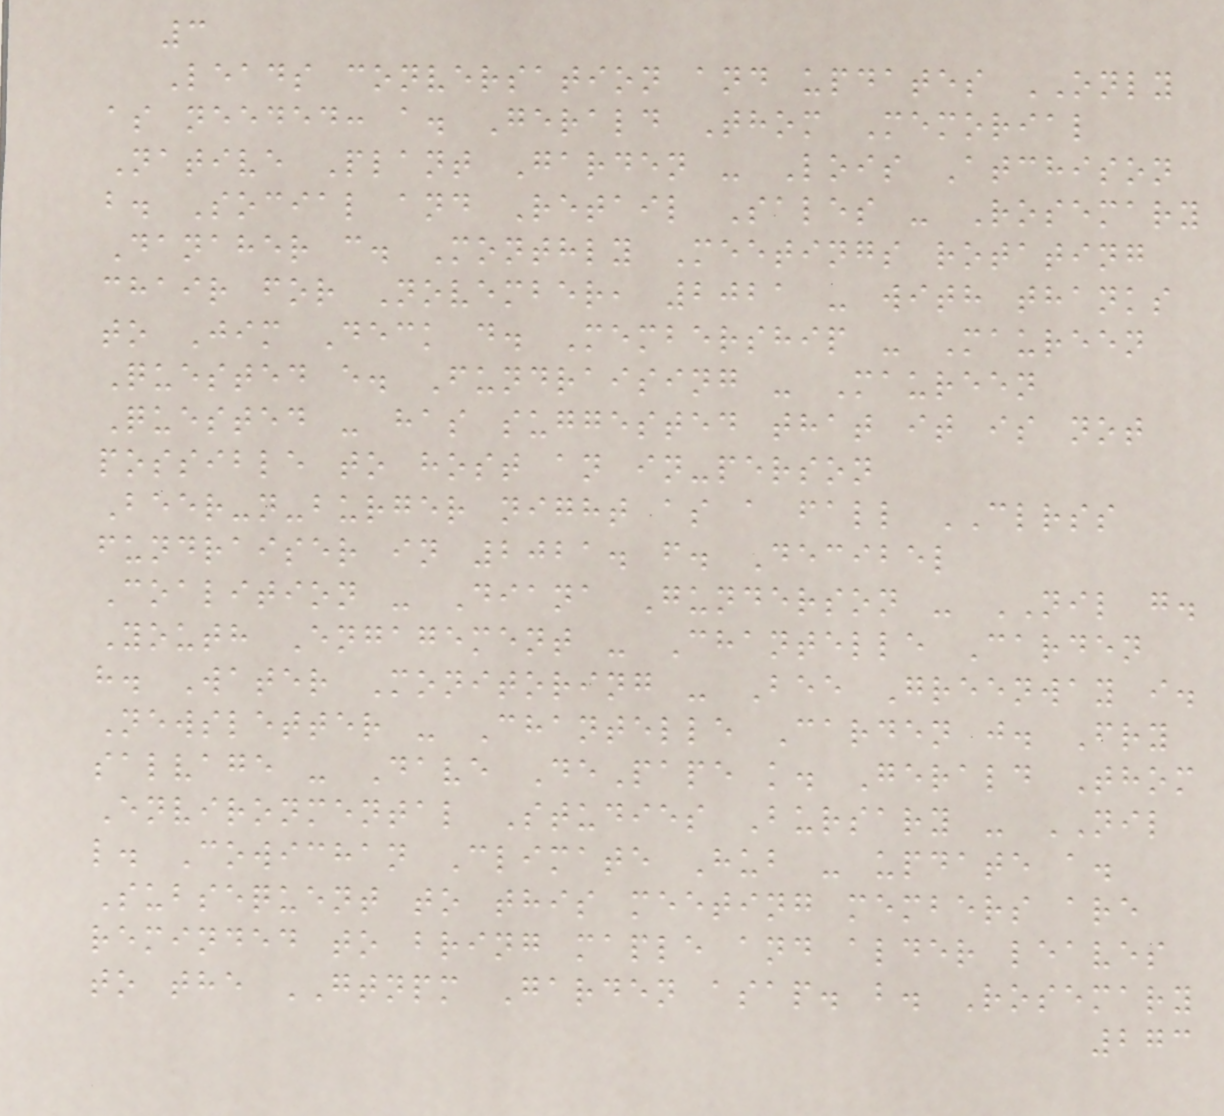3
Leads conversation and updates ONLY
as needed: a. Gerald Thom Memorial
Native Plant Garden - Lois Atchison
b. Social and Retail Sales - Rosemary
Danaher c. Monthly Meetings rotating
chair for November, 2021 - with thanks
to Jim Deck d. Membership - Maureen
Quested e. Fundraising - Maureen
Quested - has suggested that it is not
possible to host an in-person
Beer-n-burger night as a fall CLRSS
fundraiser in 2021. f. Decibel
Coalition - Diana Gunderson - NIL g.
Youth Engagement - Chantelle Carden
h. Water Monitoring - Bee Greenway i.
Newsletter - Chantelle Carden j. Fry
salvage - Dave DePape k. Gerald Thom
Environmental Studies Bursary - NIL
l. Cowichan Climate Hub - update a.
Subsequent to this meeting members are
reminded to bring maple and alder leaves
to the GTNPM Garden asap. b. Rosemary
273
